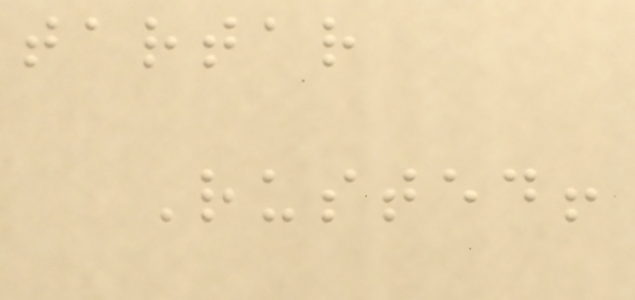tartar
Rusted!
